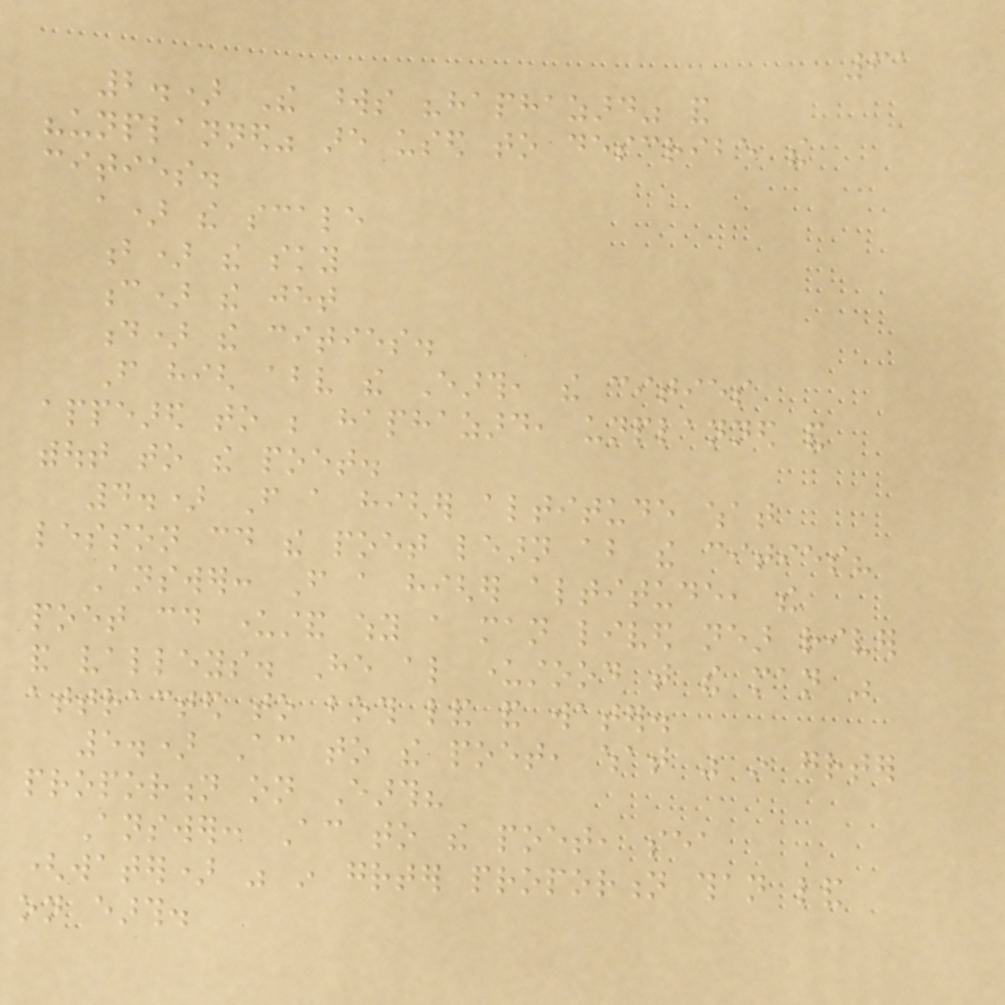61
2.) The words "haphazard" and
"unplanned" are used to describe the
cities.
a) the scale
b) the sky
c) the jet
d) the cities.
From high above the Earth, the cities
appeared to be haphazard, unplanned and
without to the poet.
4.) From a higher altitude what
lesson could the poet learn about the cities?
Answer: From a higher altitude, the
poet could understand why a man lived near river
and valleys. He also understood that the man was
attracted to both land and water.
5.) According to the poet, what was in greater
proportion on Earth?
Answer: According to the poet, sea
(water) was in greater proportion than land
on earth.
